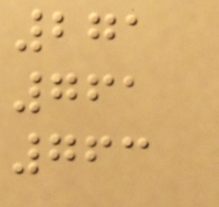271
761
763
